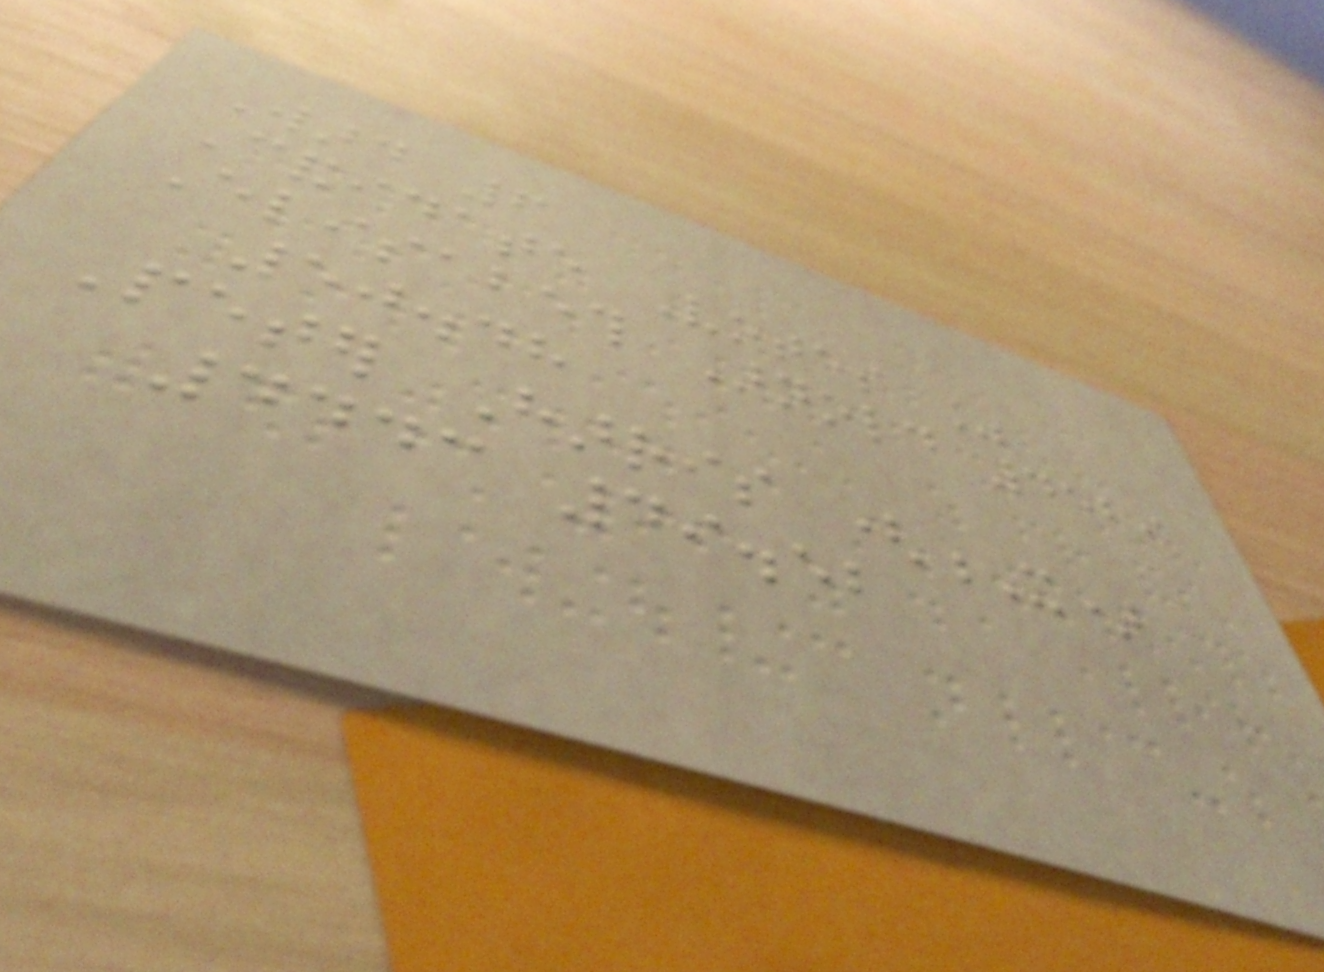Ward 6
Candidate Votes %
Elisabeth Arnold 4529
50.48
Peter Harris (X)
4443 49.52
